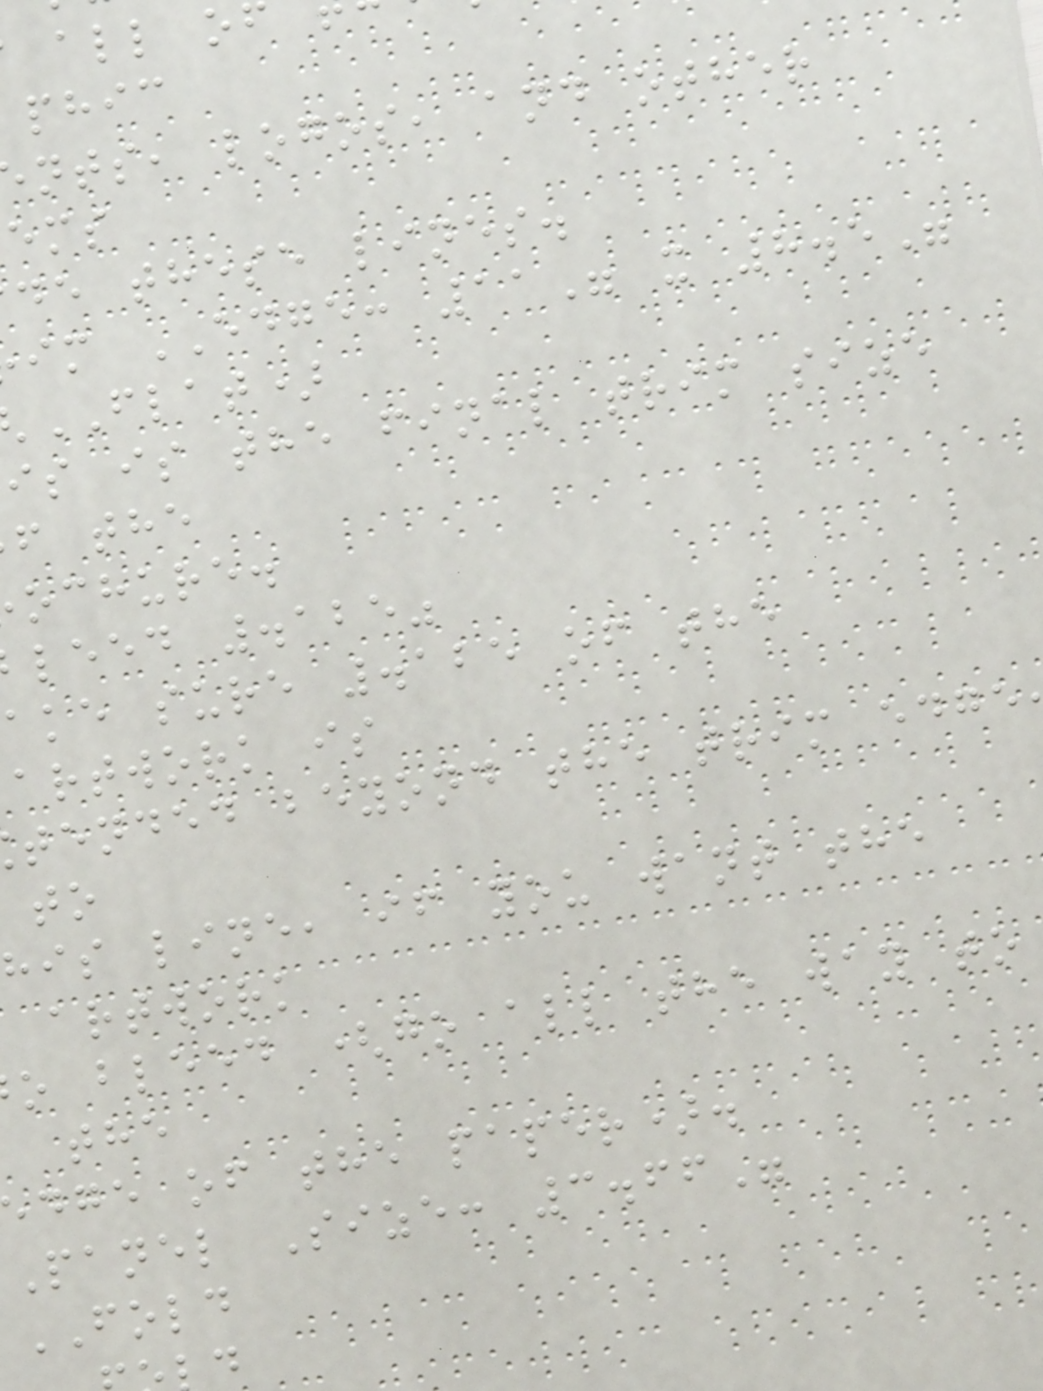phic
nts, logos, and other
de these lines.
im EDGE: 11" x 8.5"
FLAT)
is is the final trim size
f the
ochure.
leed .125"
ake sure .125 of the
artwork is
tended beyond the trim edge
to
his line, if you want the
artwork
o bleed (go all the way to
the
dge of the paper).
Panel Size: 3.66"
FOLD
